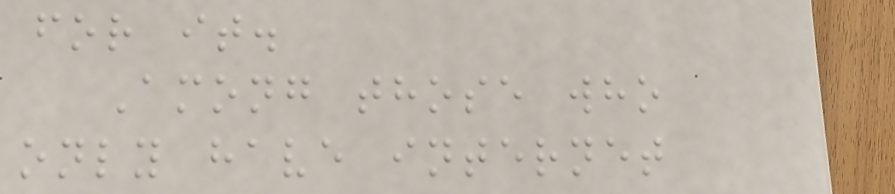for it.
Among those who
only have internet
